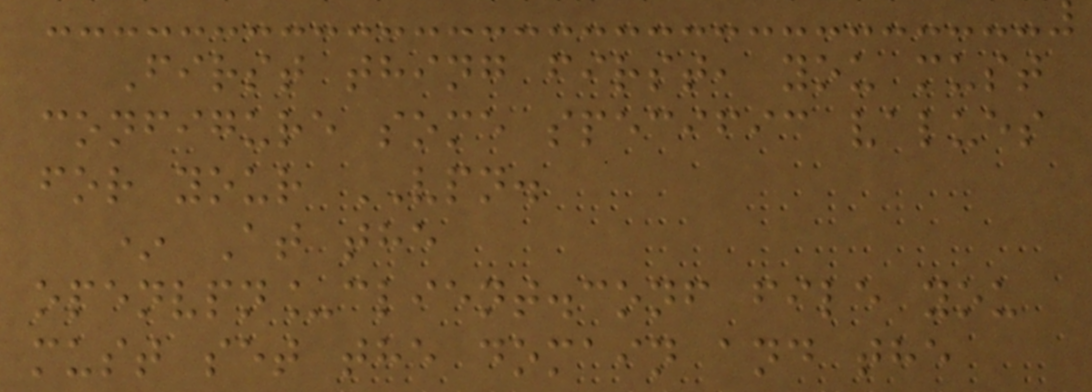First thing first, you must
configure some specific values
for your VPN.
* At the
openvpn_client.conf file you
must set the domain and the
